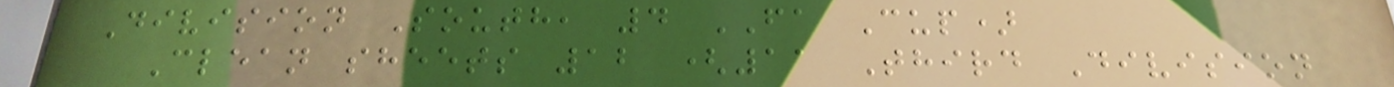Division South, 4 FA Cup)
Clean sheets 12 (11 Third Division
